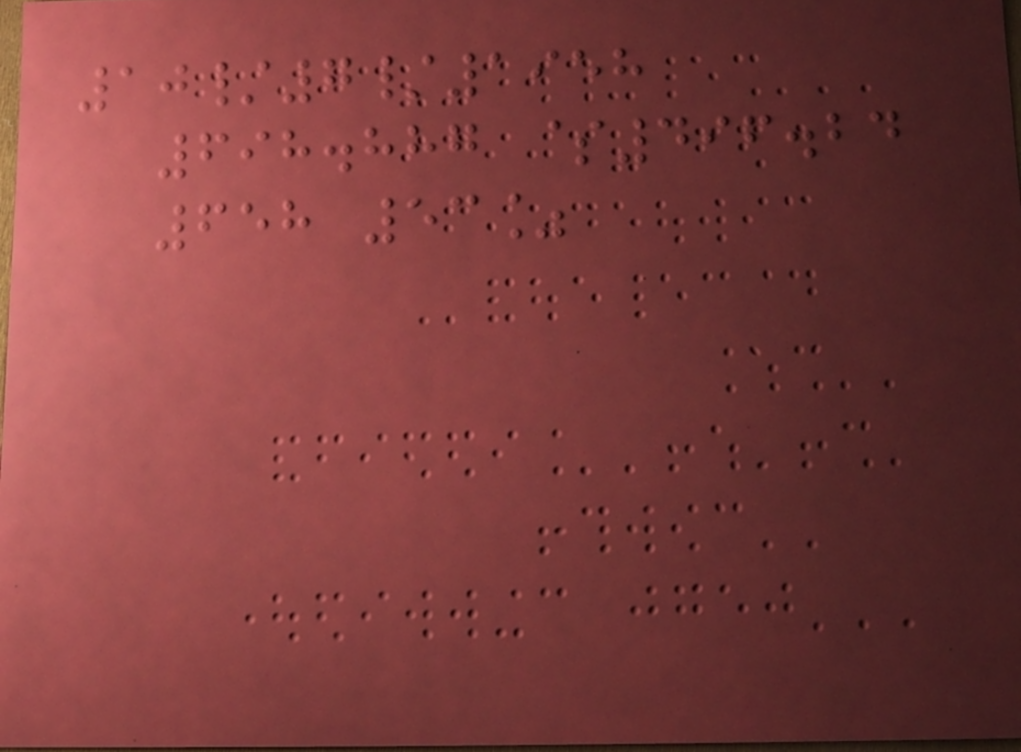10/7/1958
698.887 $496.24
658 53%
